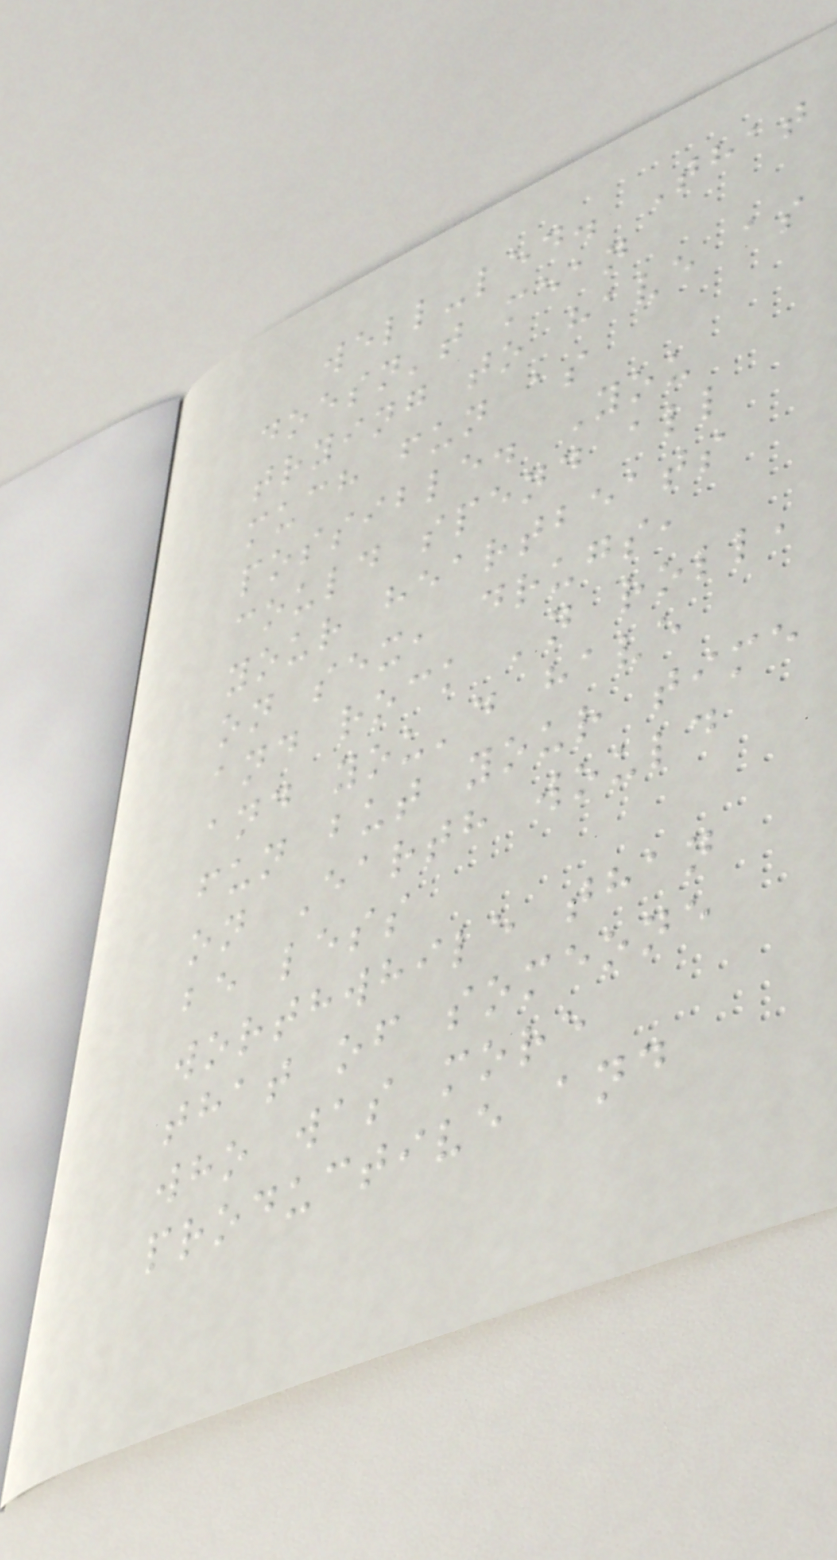well-led. That
doesn't mean
trying to have as
much fun as
possible. You
could spend all
your heartbeats
on sex, drugs,
and rock 'n roll,
and you'd have
fun but your time
on Earth would
be less
worthwhile than
that of someone
who was more
productive and
